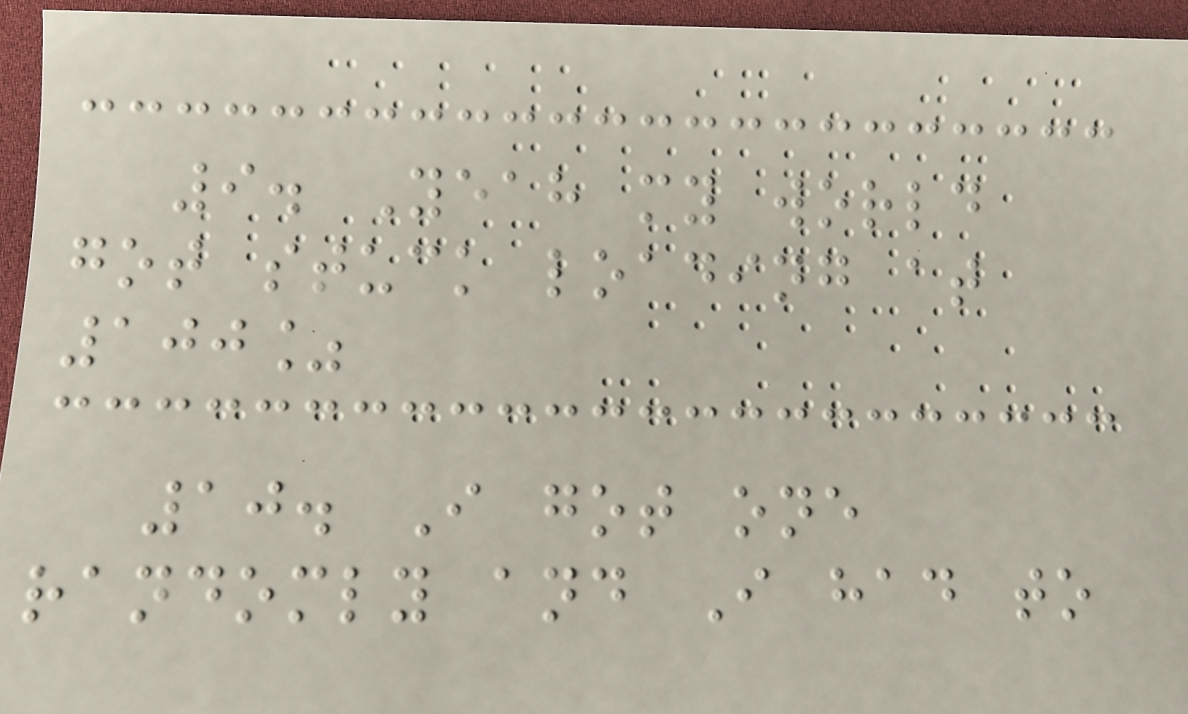9. Yeah my world
got stuck loading at
100%
10. I got one
randomly and I had to
